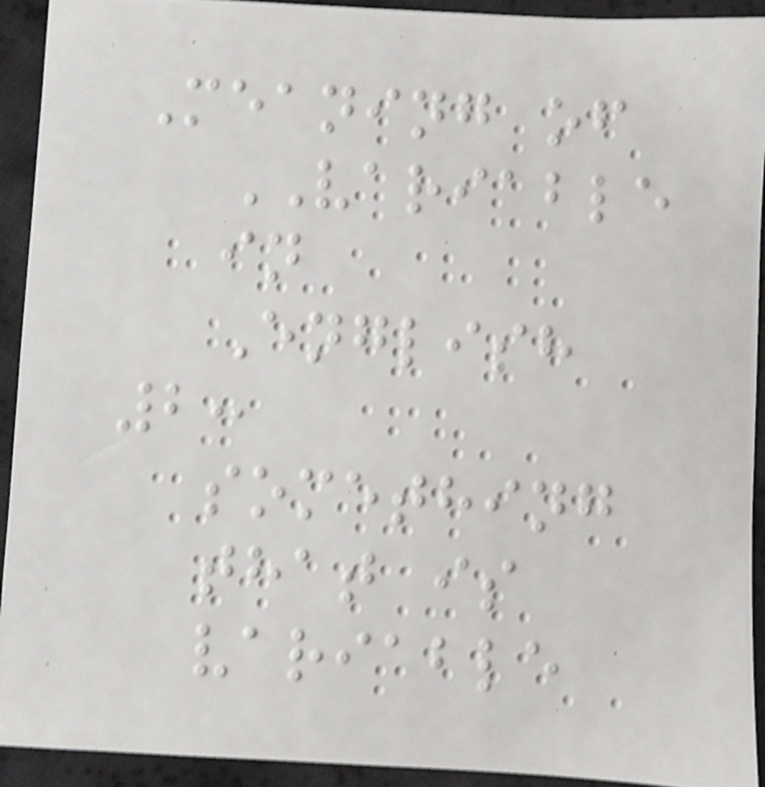Meaning of
VARIABLE
in
English
2:
something
that is
variable
